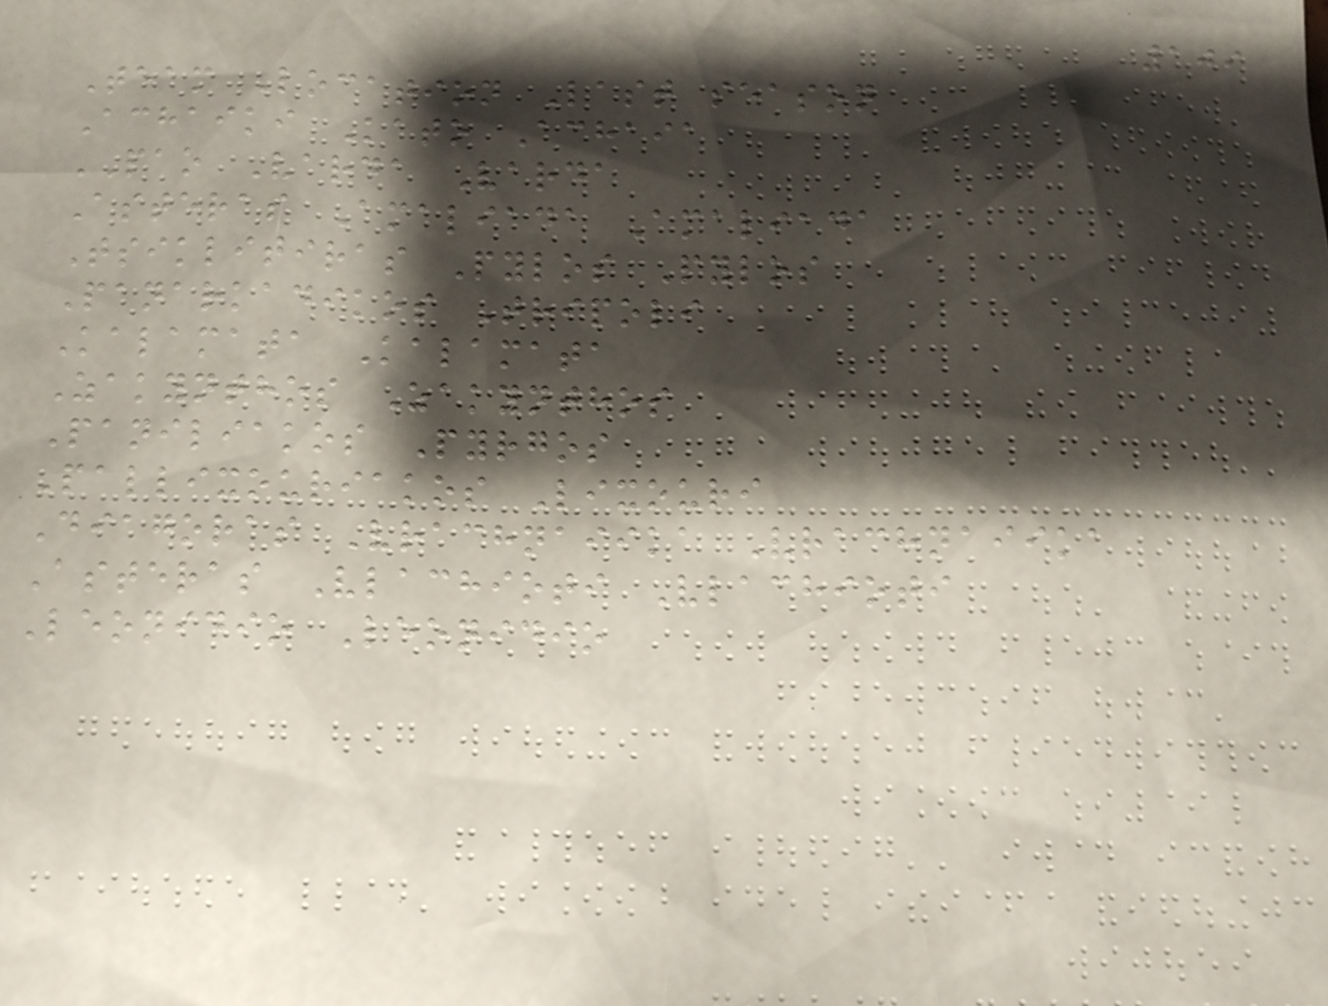109
Team Location Last season
Achaiki Kato Achaia
PAO Varda Varda
Asteras Amaliada Amaliada
Tsiklitiras Pylos Pylos
Panarkadikos Tripoli
Kalamata Kalamata
Zakynthos Zakynthos
Paniliakos Pyrgos
Pallixouriakos Lixouri
Diagoras Vrachnaiika Vrachnaiika
Asteras Vlachioti Vlachioti
Leonidio Leonidio
